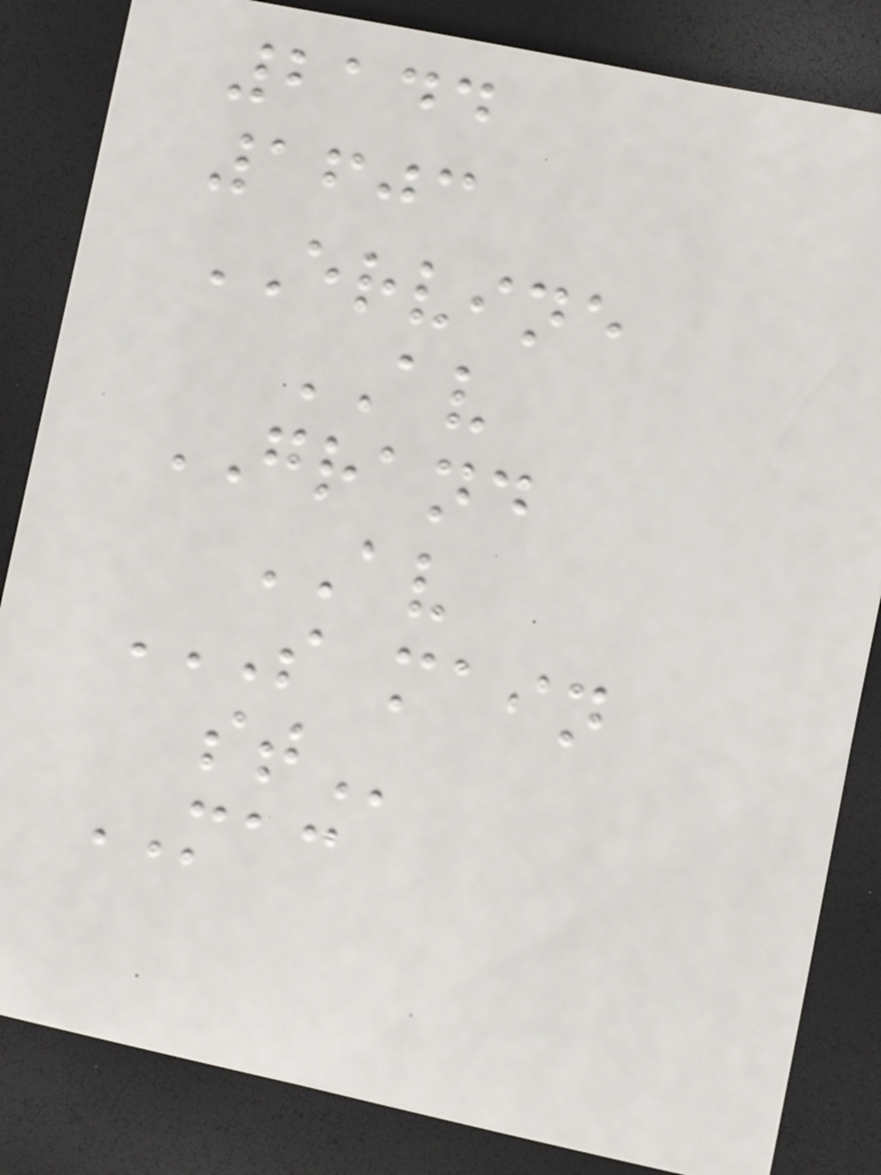2144
1603
ERVINE
AV
GRAND
AV
S MAIN
ST
MAC
